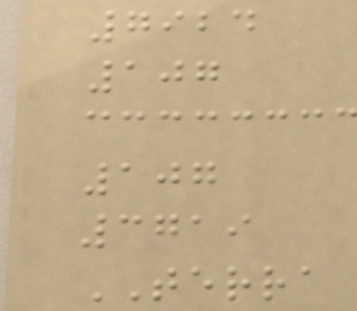7924
107
107
3719
TERRA
